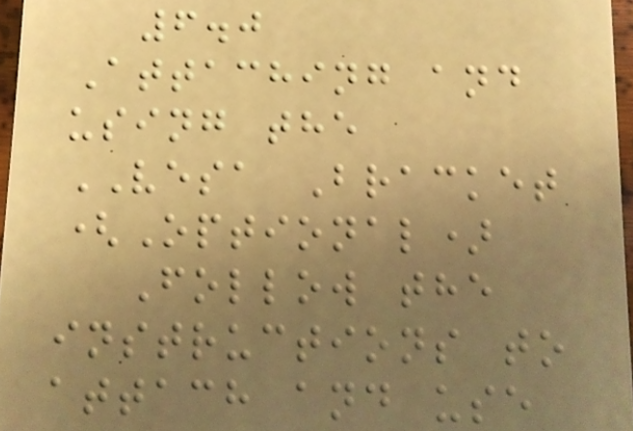6.0
Attaching and
using the
VESA Bracket
(Optional)
Follow the
instructions to
attach and use
